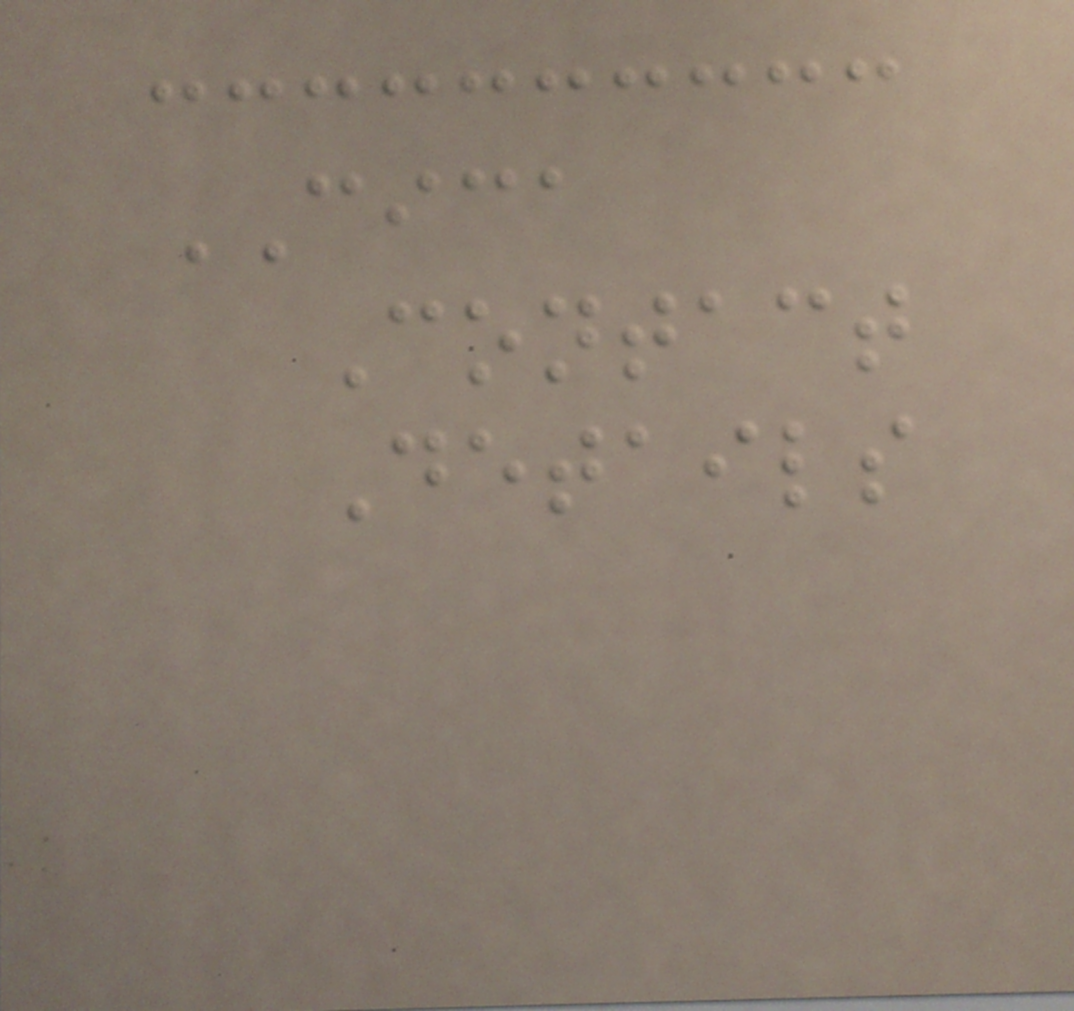CICA
Contact
Details
